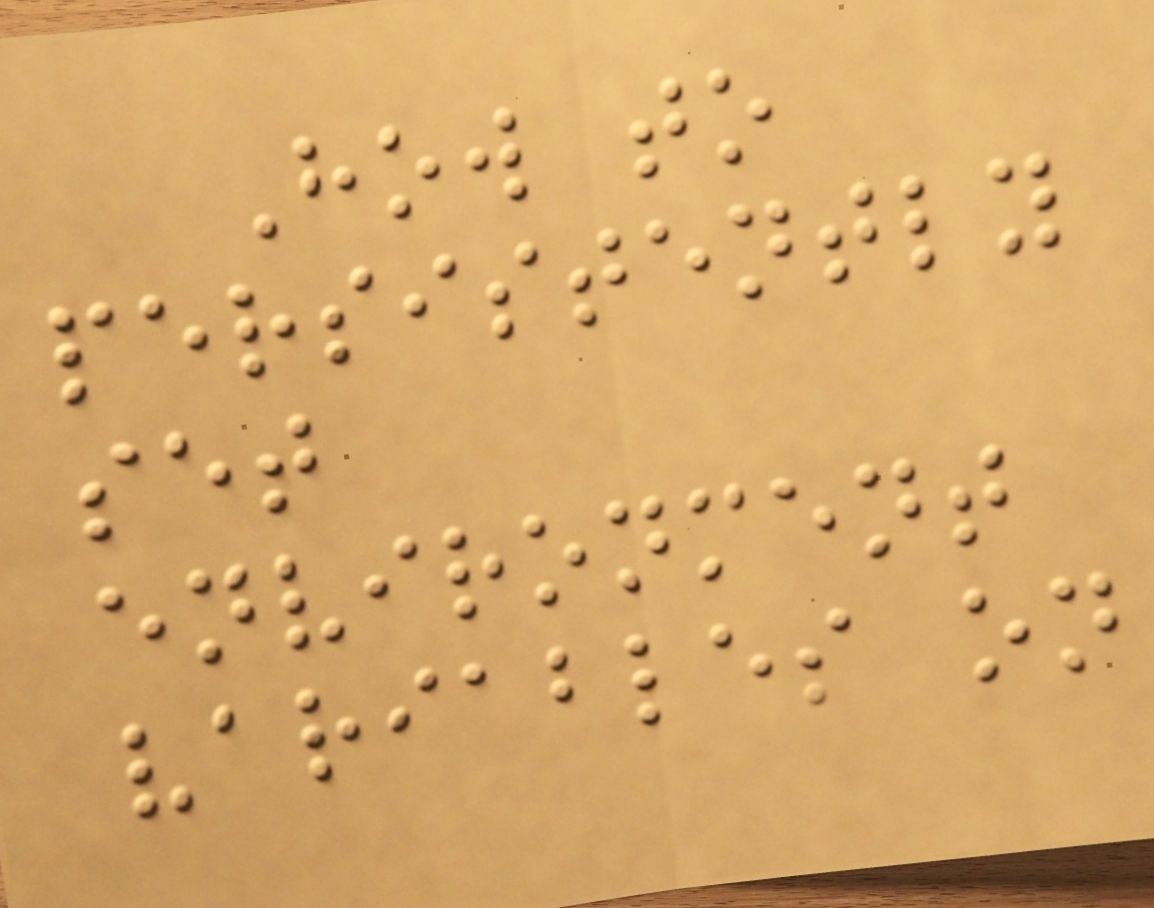How to
persistently
set
environment
variables on
